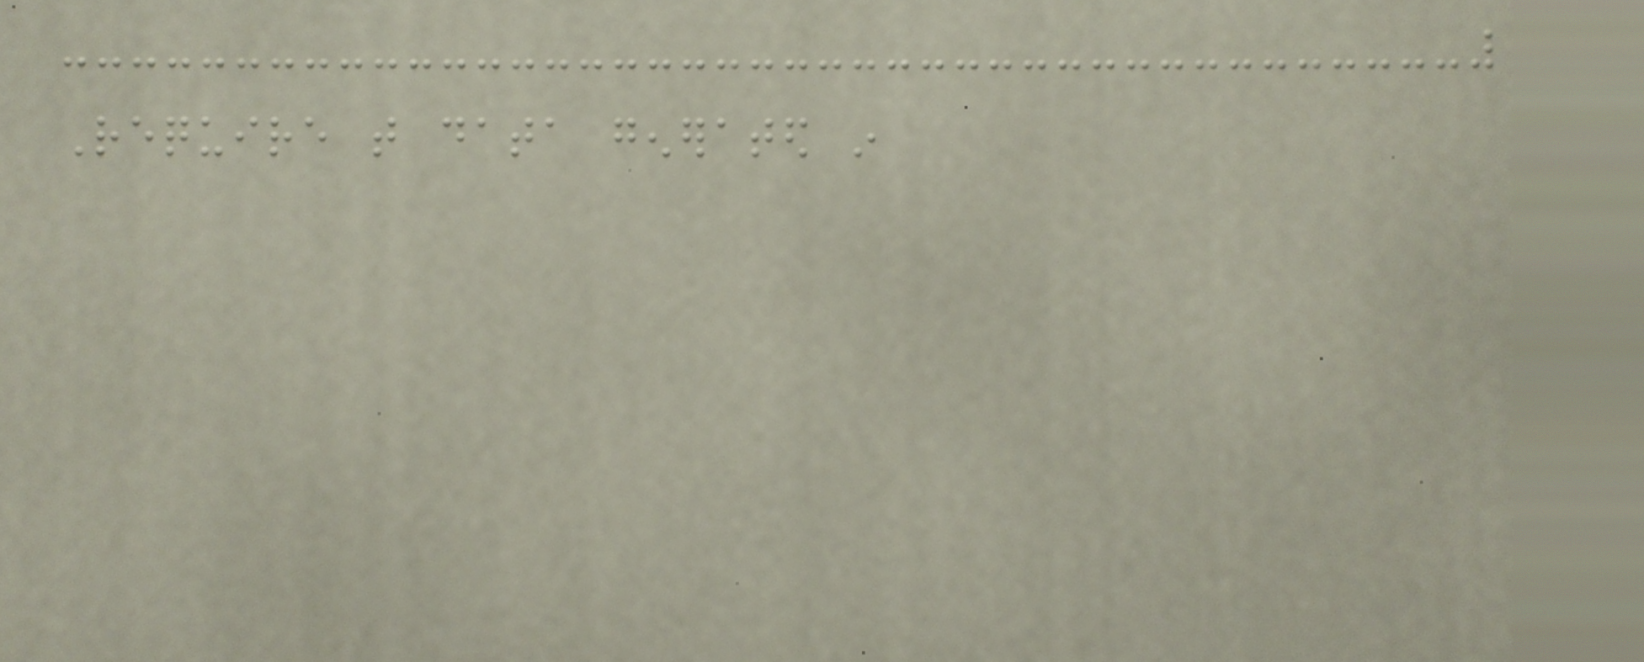Require that data generated in
